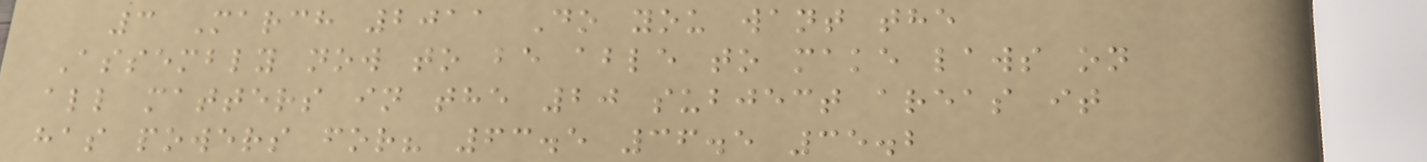3 March 2011 Do you want the
Assembly now to be able to make laws on
all matters in the 20 subject areas it
has powers for? 63.5 36.5 35.2
